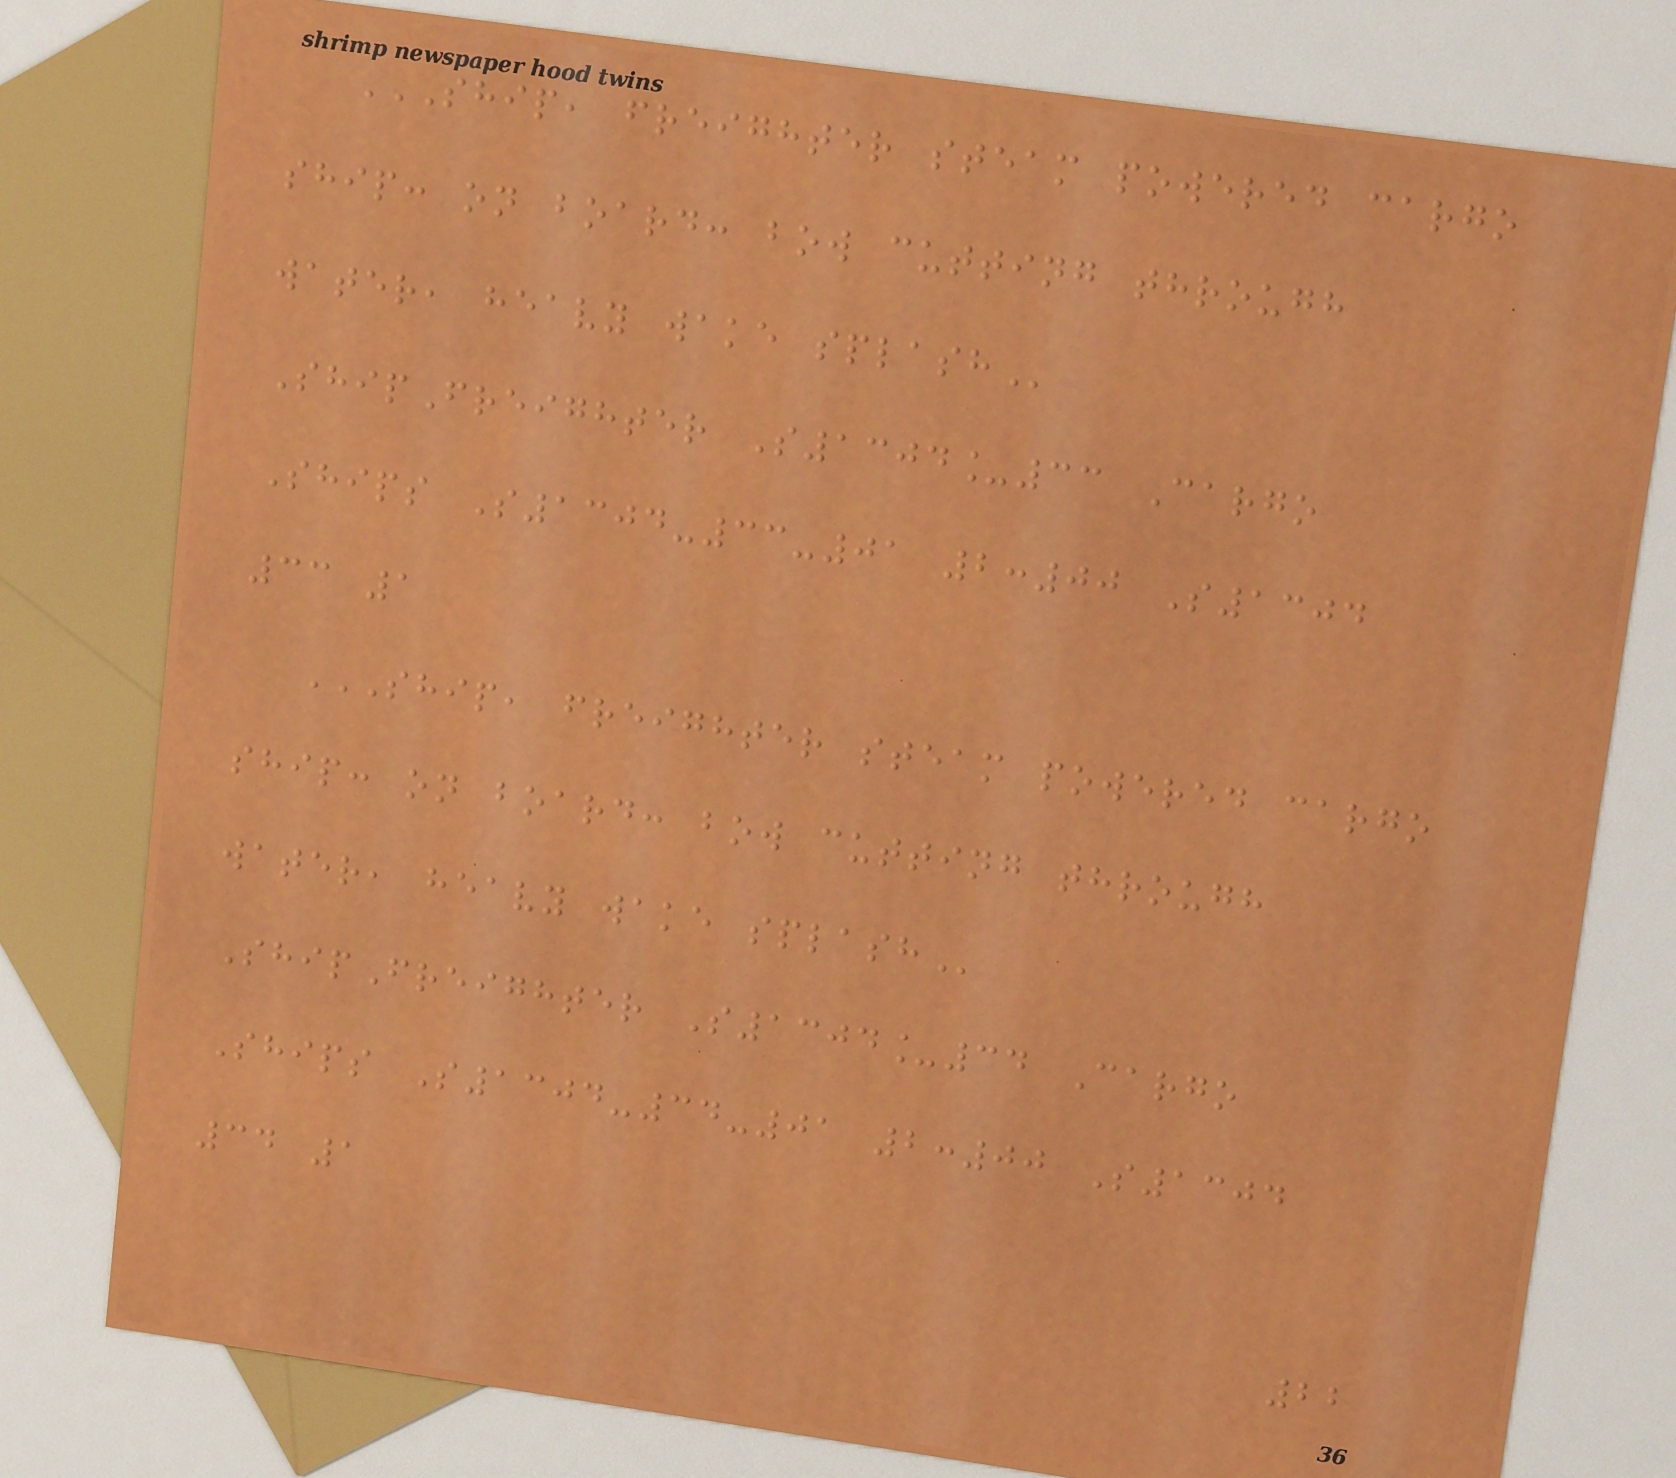SHIP, FREIGHTER STEAM POWERED CARGO
SHIP: ON BOARD: BOW CUTTING THROUGH
WATER, HEAVY WAKE SPLASH
ShipFreighter S1304_33 Cargo
Ships S1304-33-01 2:00 S1304
33 1
SHIP, FREIGHTER STEAM POWERED CARGO
SHIP: ON BOARD: BOW CUTTING THROUGH
WATER, HEAVY WAKE SPLASH
ShipFreighter S1304_34 Cargo
Ships S1304-34-01 2:00 S1304
34 1
22
